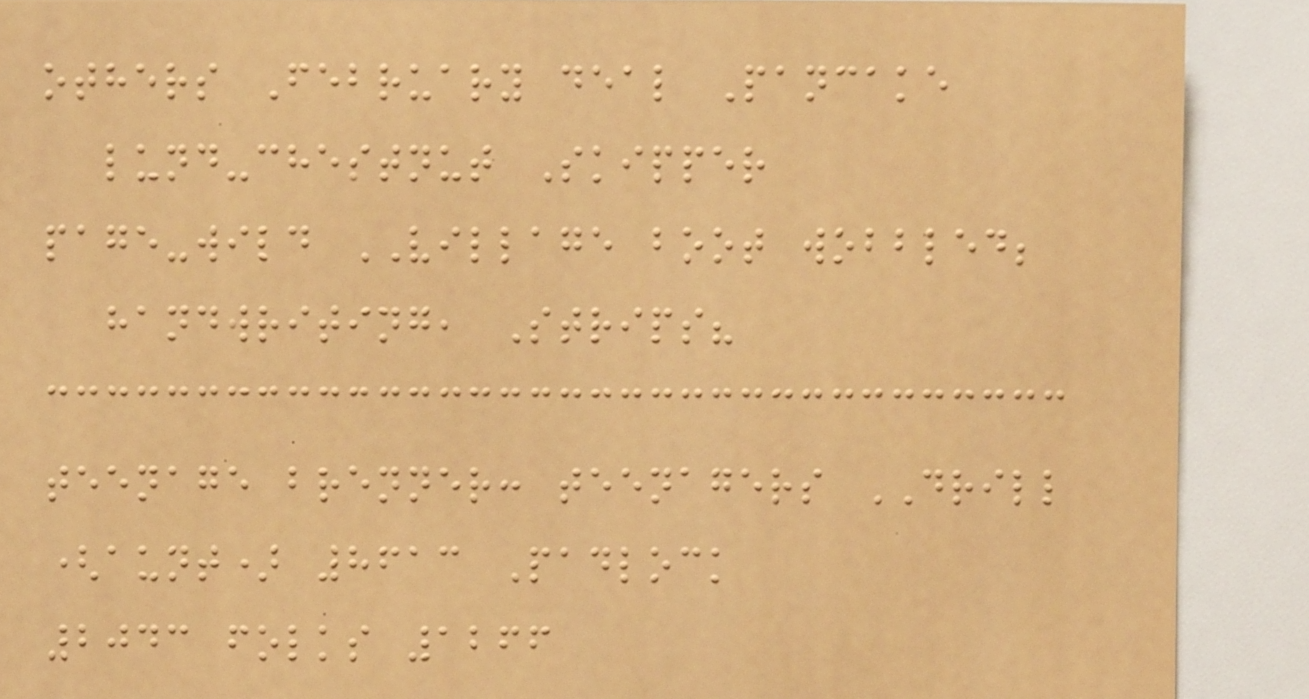others February deal Pancake
lund-chestnut Skipper
page-wild VILLAGE boot wobbled;
handwriting, Strips?
teenage brenner: teenagers DRILL
(aunt) 8613 Padlock
2043 folks 1266
